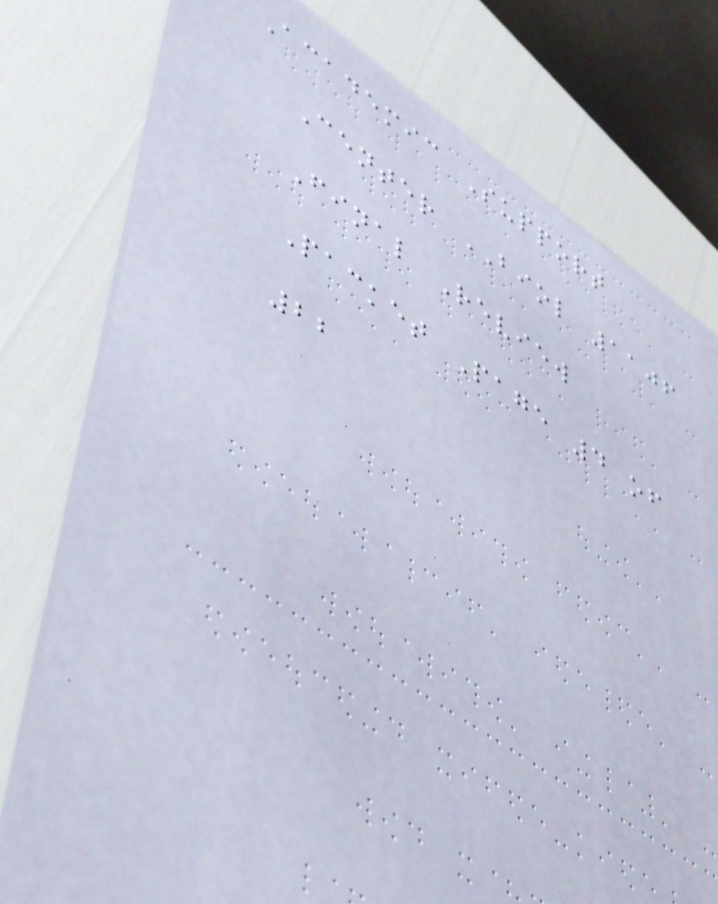Academic Support
Center BIOL 1106
Final Review
Packet Page 4 of
22
